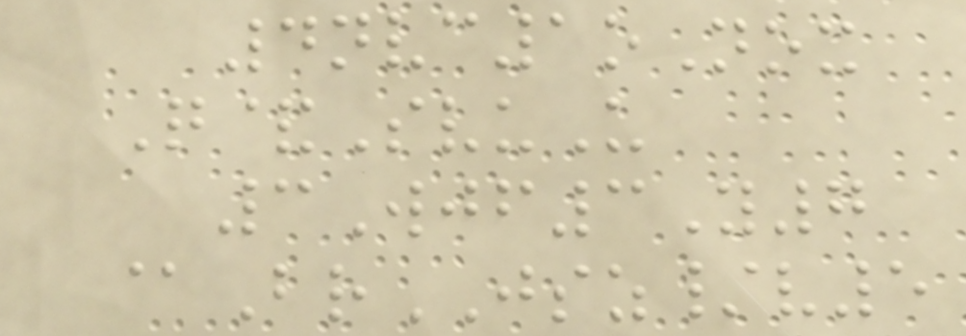4nvc1oNox
Q&SvuU
3Wjf3Y7
@BrJSZ/v5
